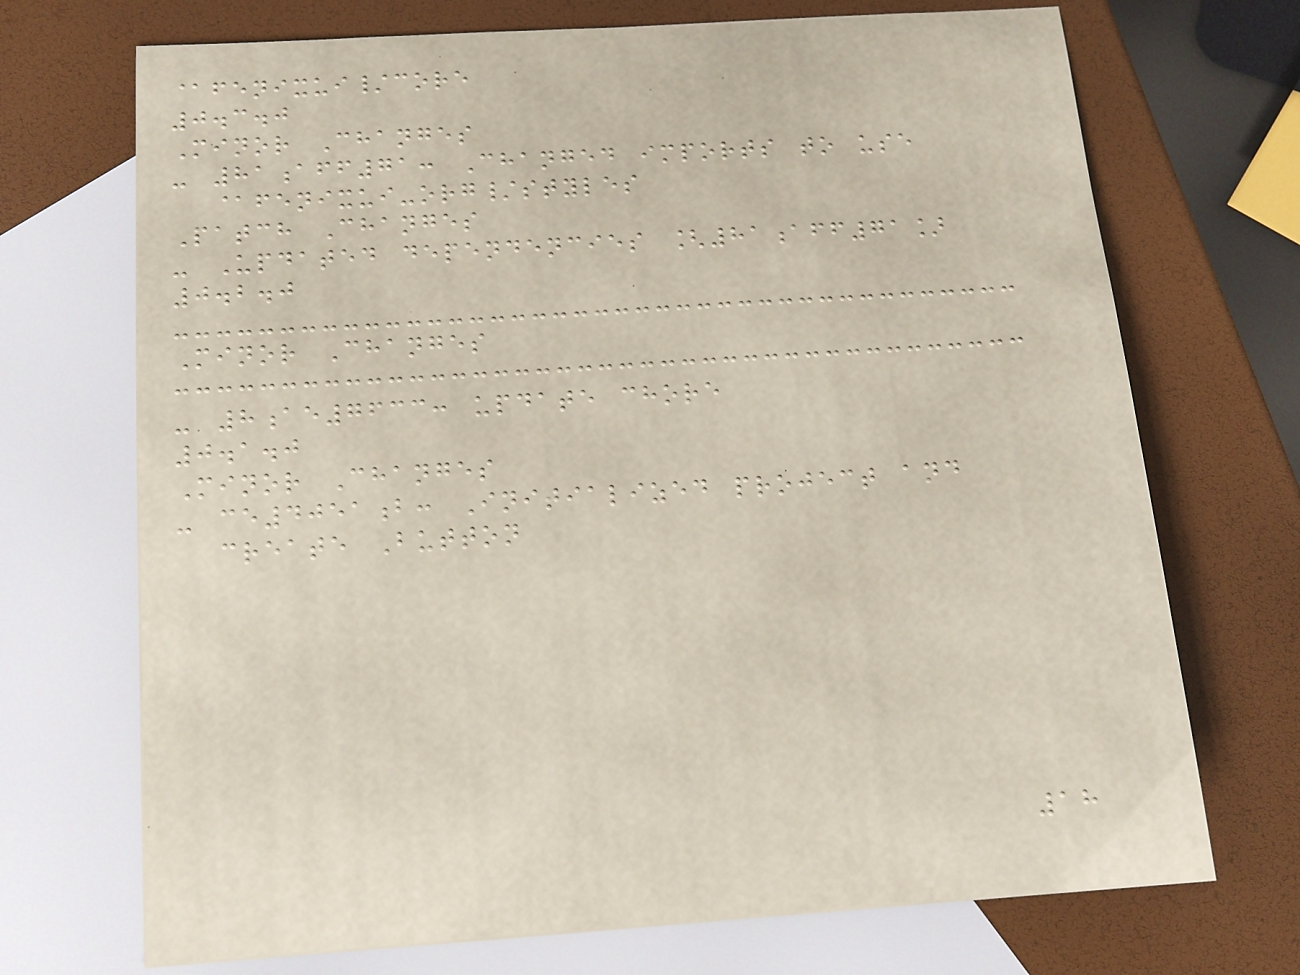@fenixui/core
0.3.0
Minor Changes
- 81aff71: Changed imports to use
@fenixui-org/styles
Patch Changes
- Updated dependencies [81aff71]
0.2.0
Minor Changes
- 8ae7633: update chore
0.1.0
Minor Changes
- ce4051b: Initialized project and
create Button
18
